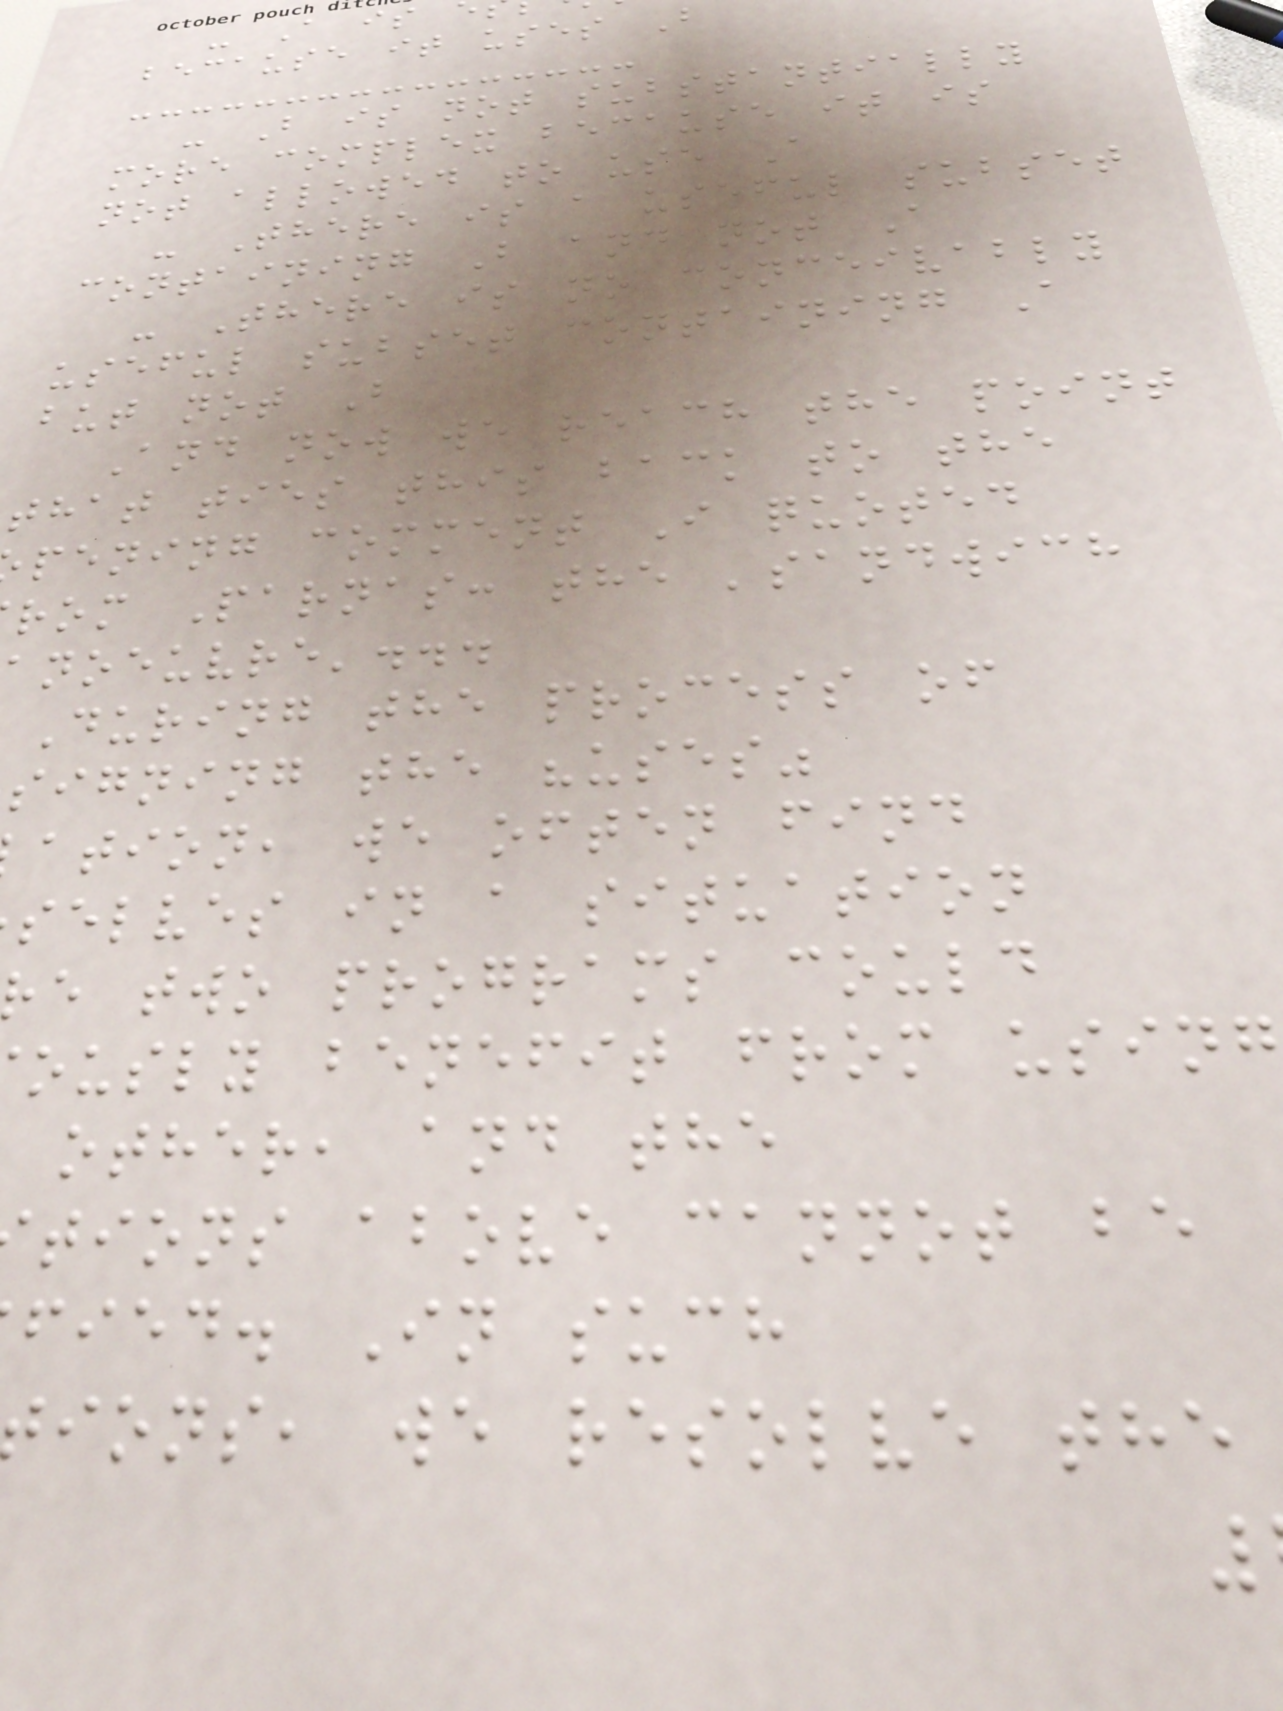- A is
because it uses B
- B is not substantially
more complex because it is
not allowed to use A
- There is a useful subset
containing B and not A
- There is no conceivably
useful subset containing A
but not B
And now we reach the point
that ties this back to the
pening comment I quoted
rom Parnas: the 'sandwich
noeuvre'...
During the process of
signing the "uses"
ation, we often find
selves in a situation
e two programs could
ously benefit from using
other, and the
tions above cannot be
fied. In such
ions, we resolve the
